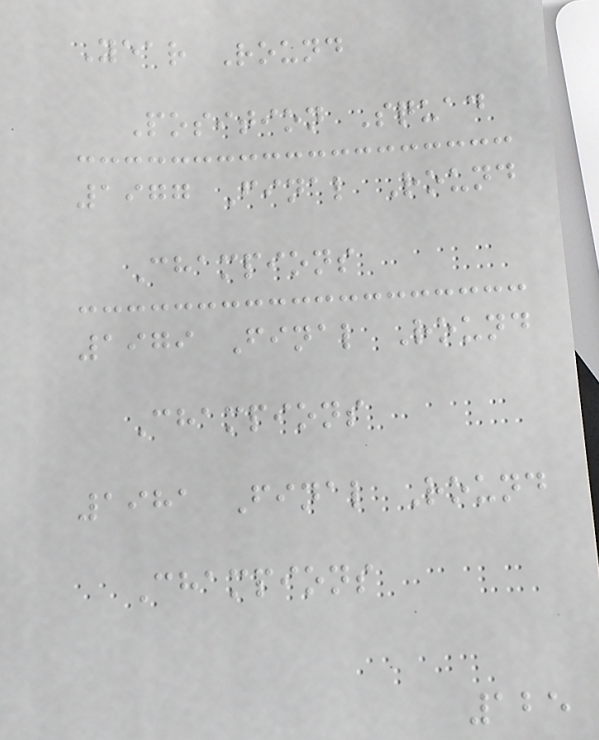Year Round
Position Squad
1977 Final Round
Champions
1979 Final Round
Champions
1981 Final Round
Champions
125
